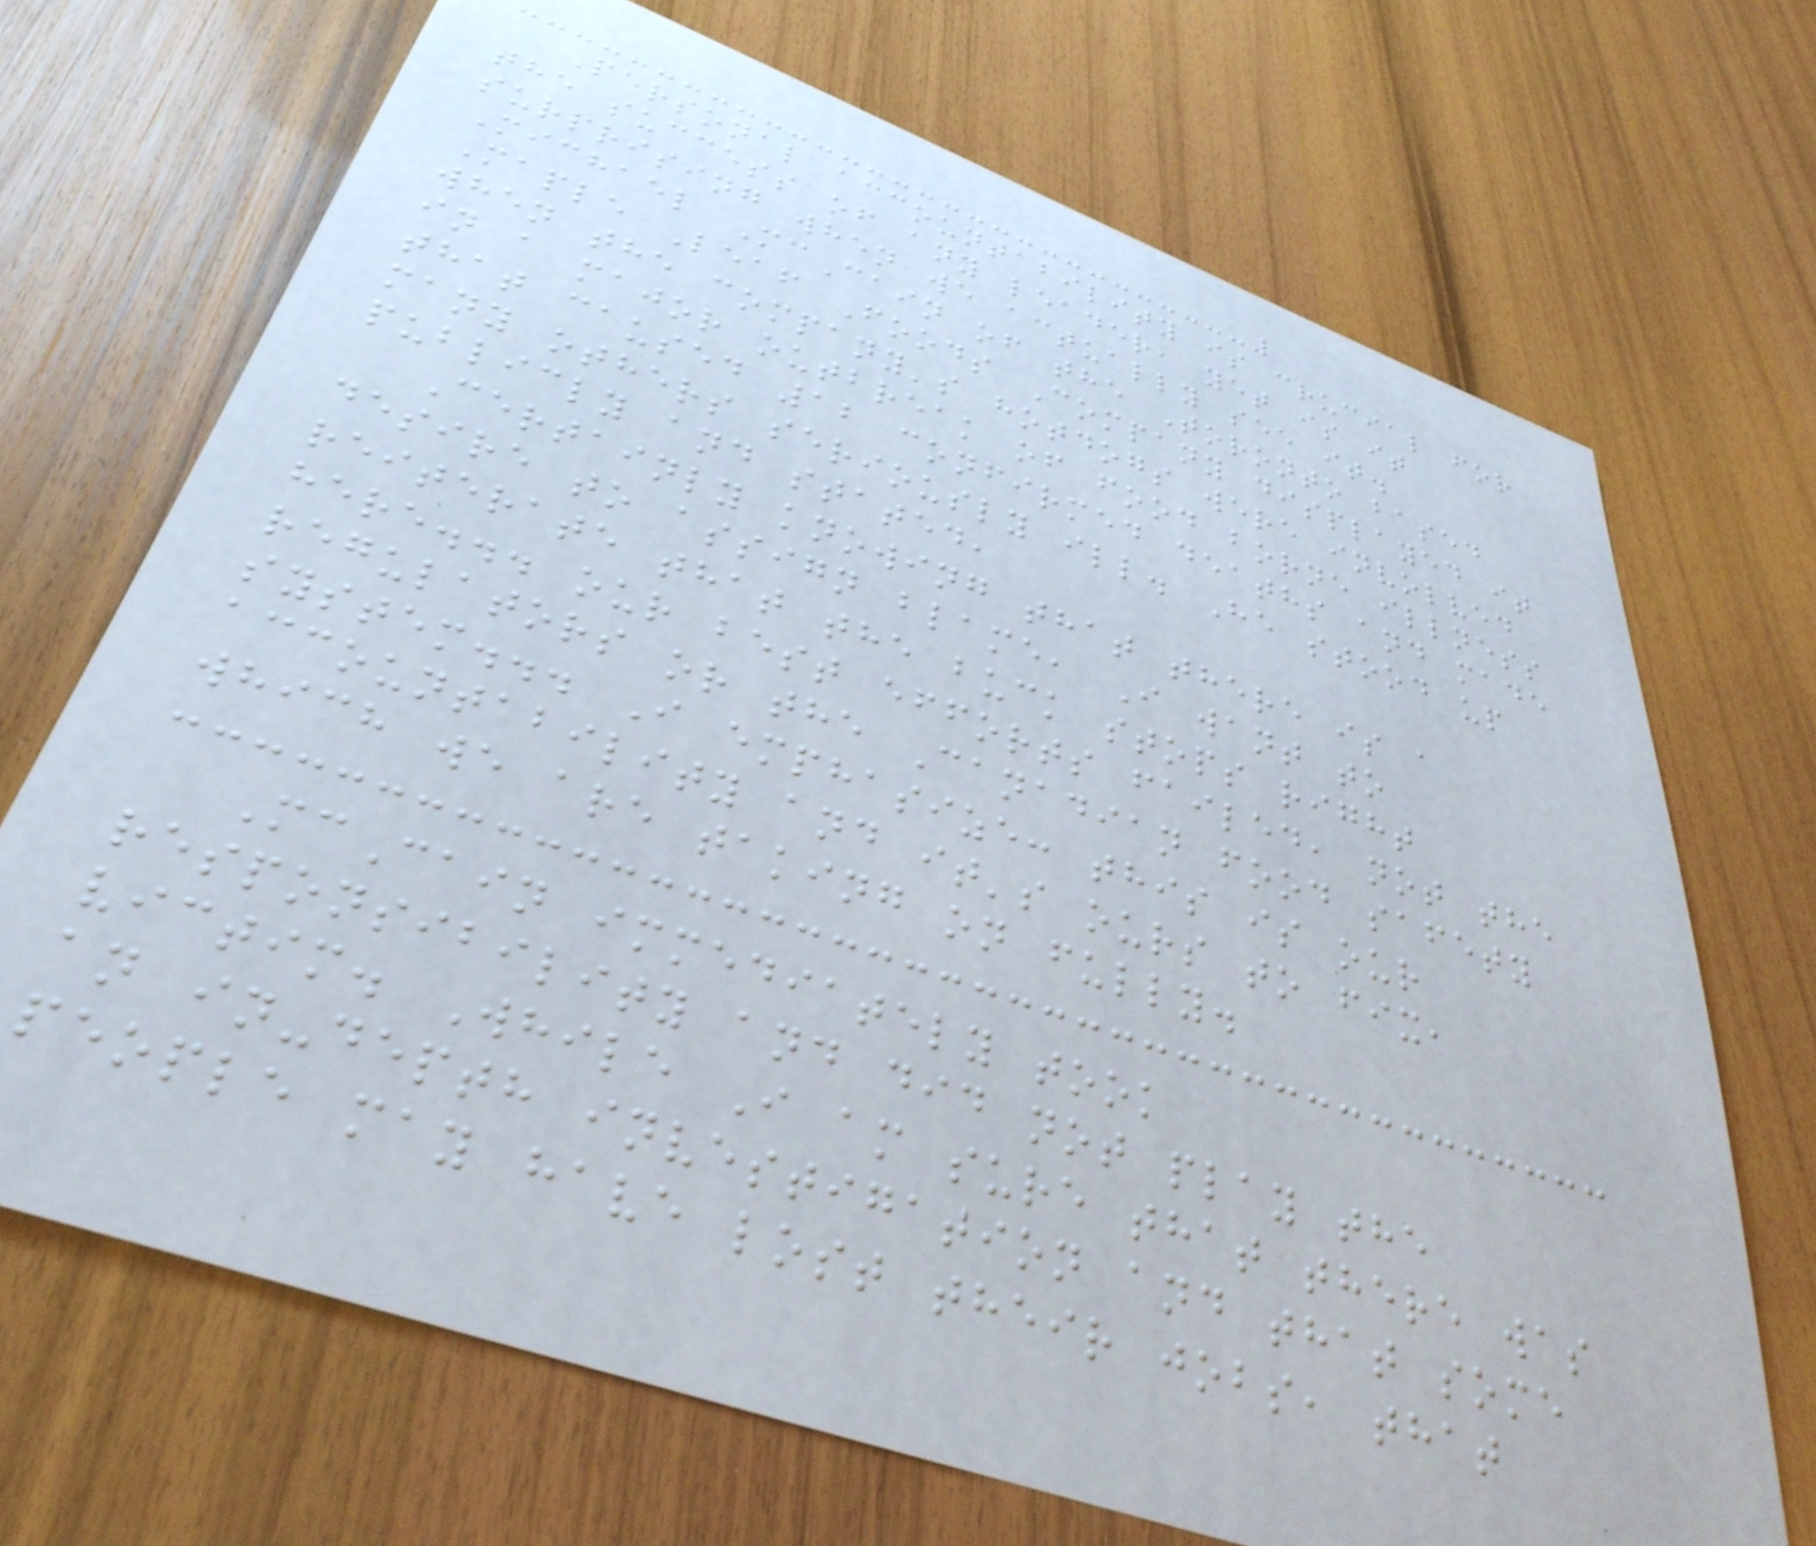Personal accountability is crucial for
the success of any leader, yet is it
surprising when we actually see it.
Michael McCain of the Toronto based
Maple Leaf Foods Company displayed it
when the company's hotdogs were involved
in a major outbreak of food borne illness
that caused 12 confirmed deaths and made
many others seriously ill. He stood up
publicly and stated,
Certainly knowing that there is a
desire to assign blame, I want to
reiterate that the buck stops right
here... our best efforts failed, not the
regulators or the Canadian food safety
system... I emphasize: this is our
accountability and it's ours to fix,
which we are taking on fully.
McCain immediately took
responsibility and did not play the
victim. While I am sure that there was
an in-depth investigation and that some
people may have lost their jobs, that
